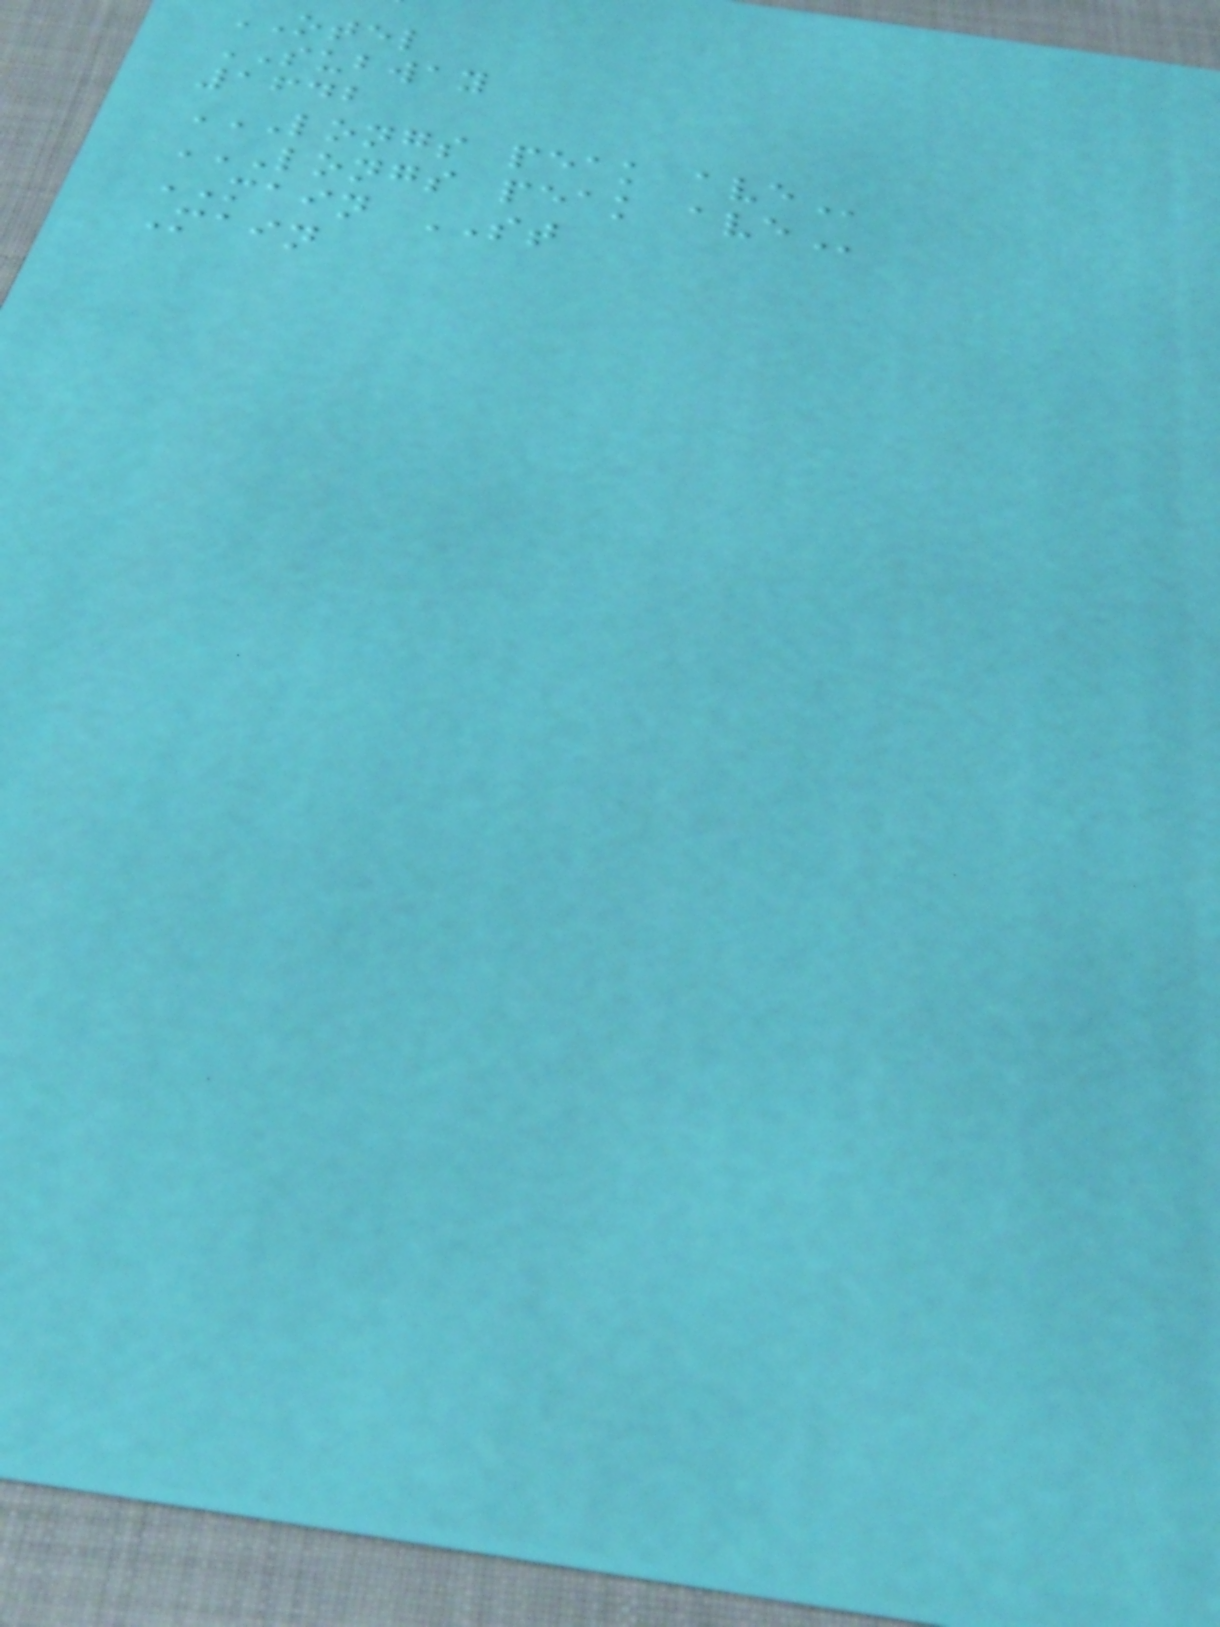OTEL
SUBWAY
1642
LONGS PEAK AVE
LONGS PEAK AVE
MAIN ST
Main
